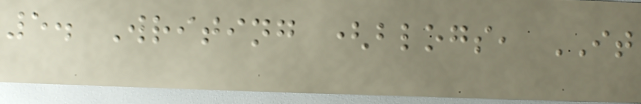5. Writing (blogs, IT
